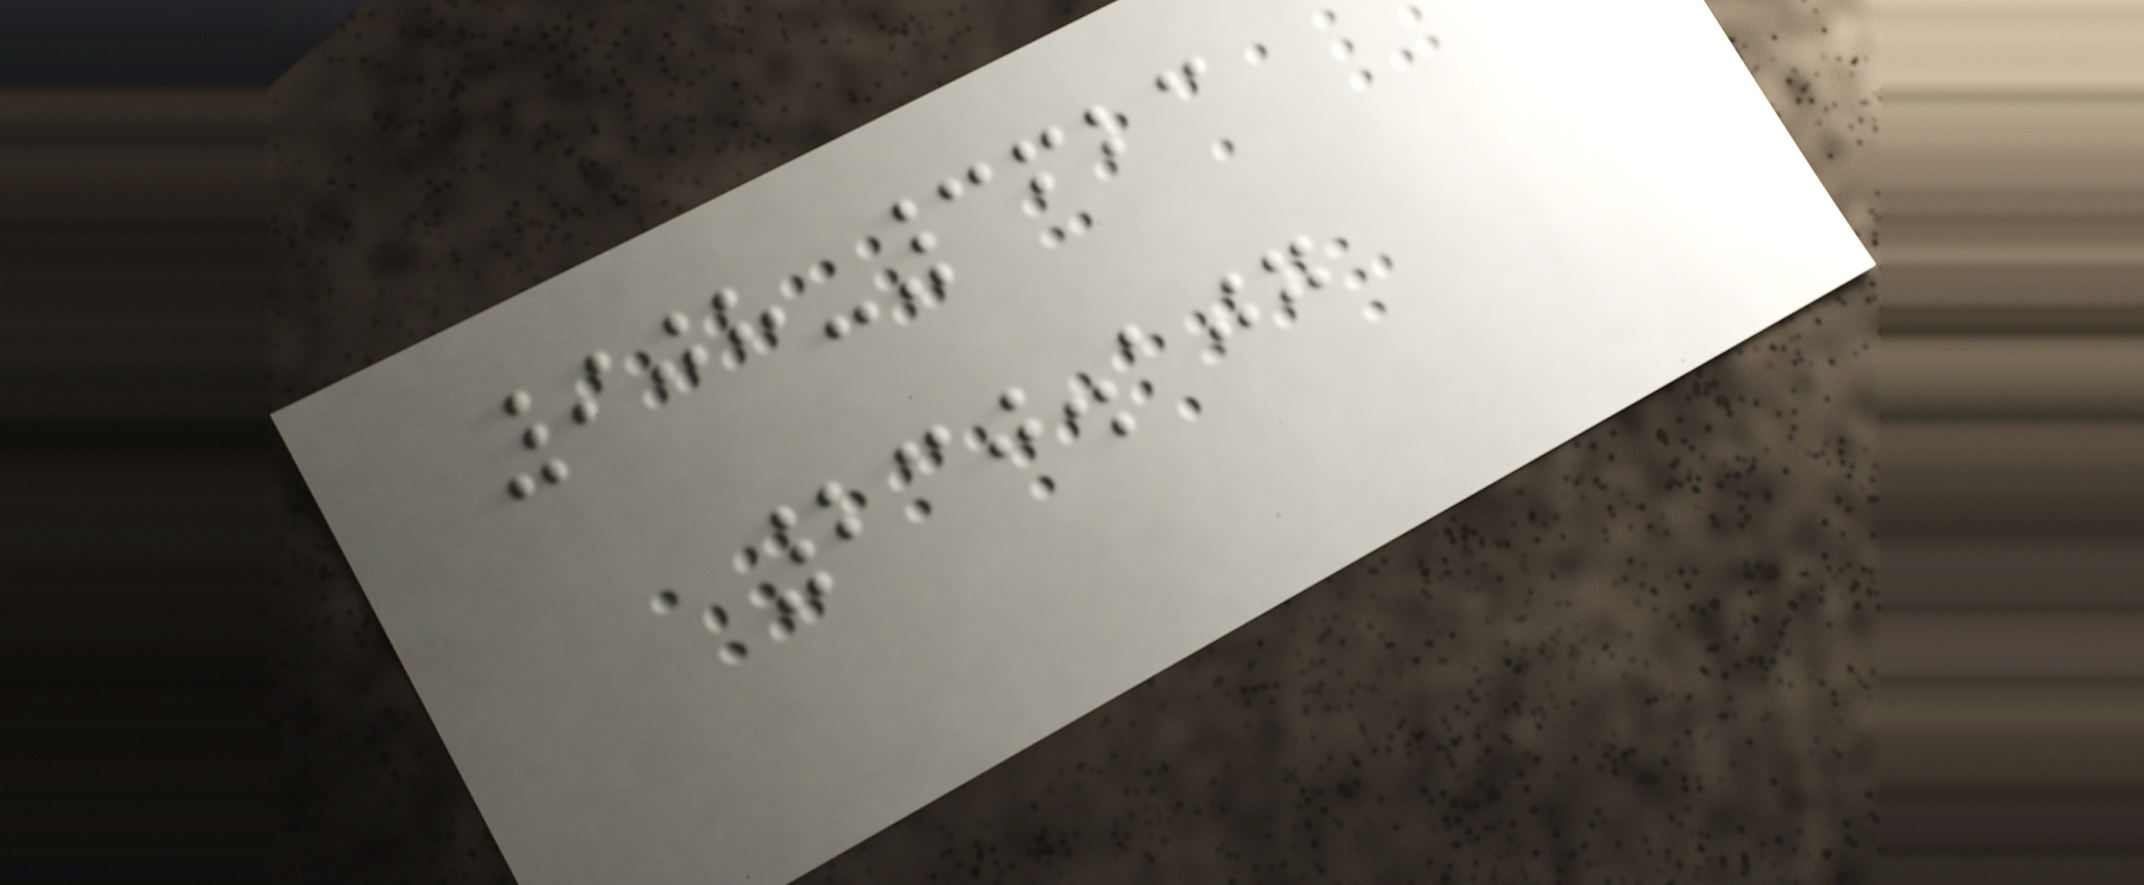908-3623
230.107
